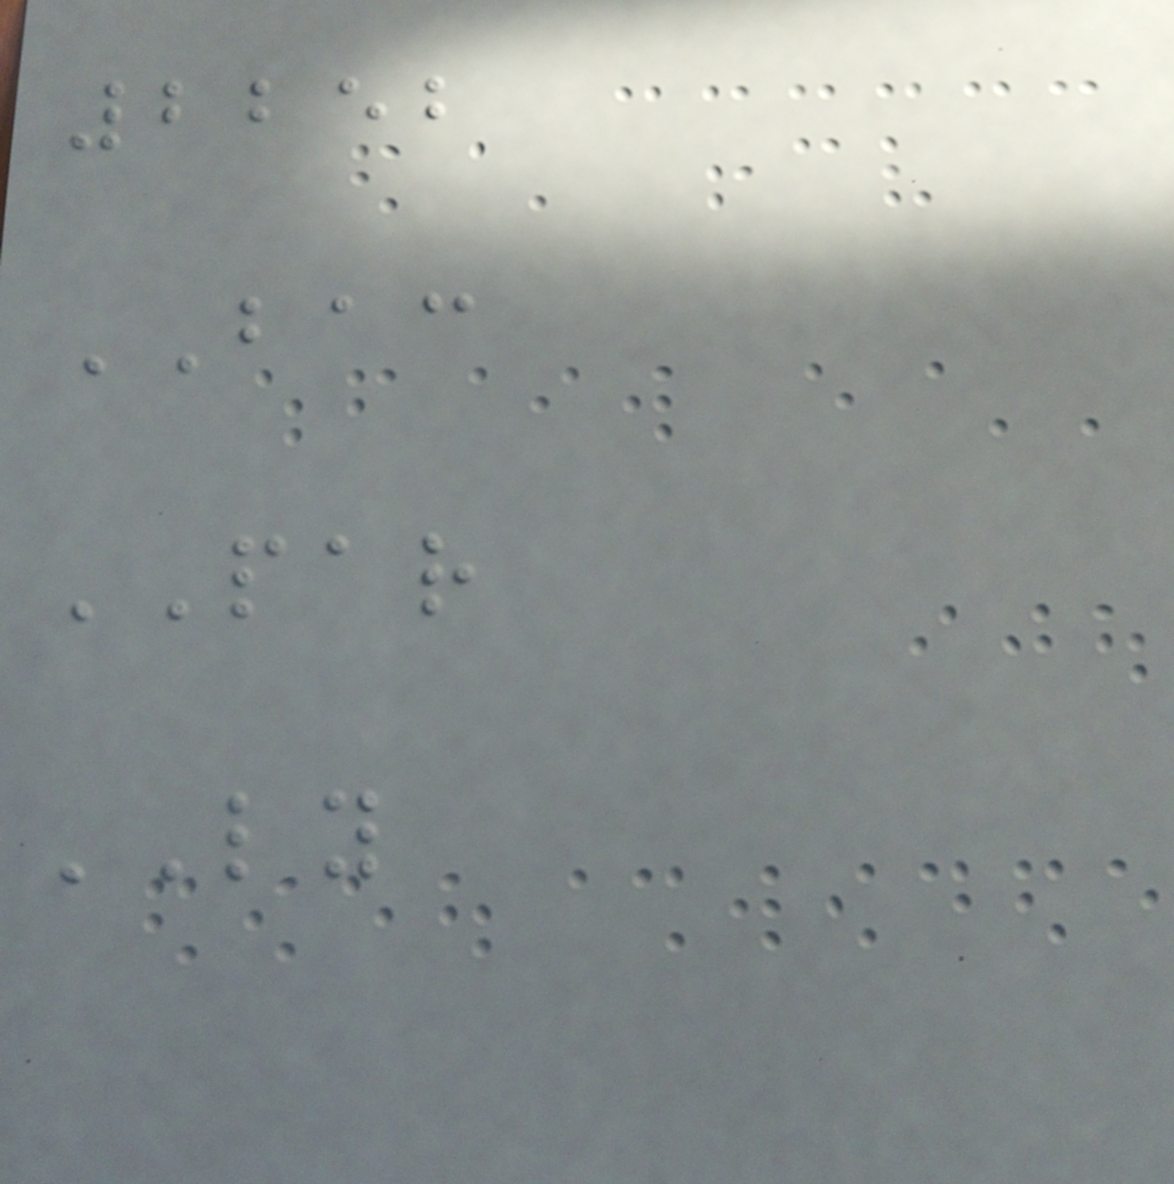2252
BAC
PAR
LY
